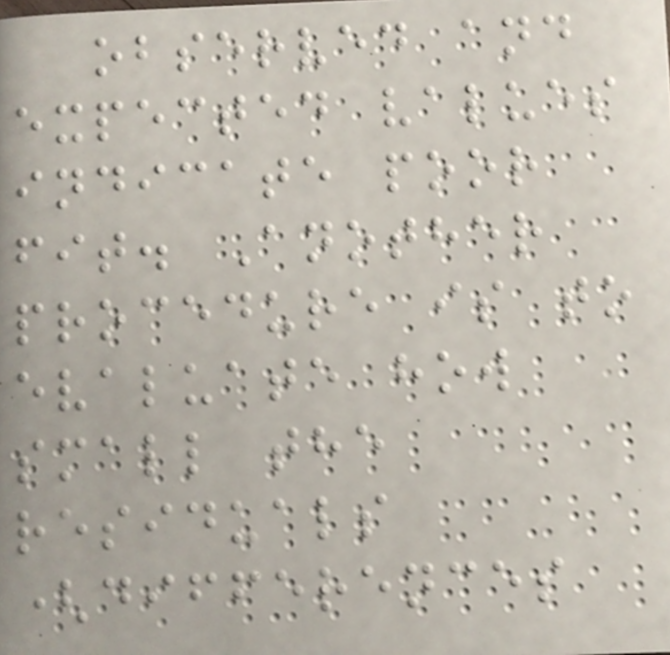observed and
expected values
indicate poor
fit. Another
procedure is to
evaluate how
small the
residuals
(differences
